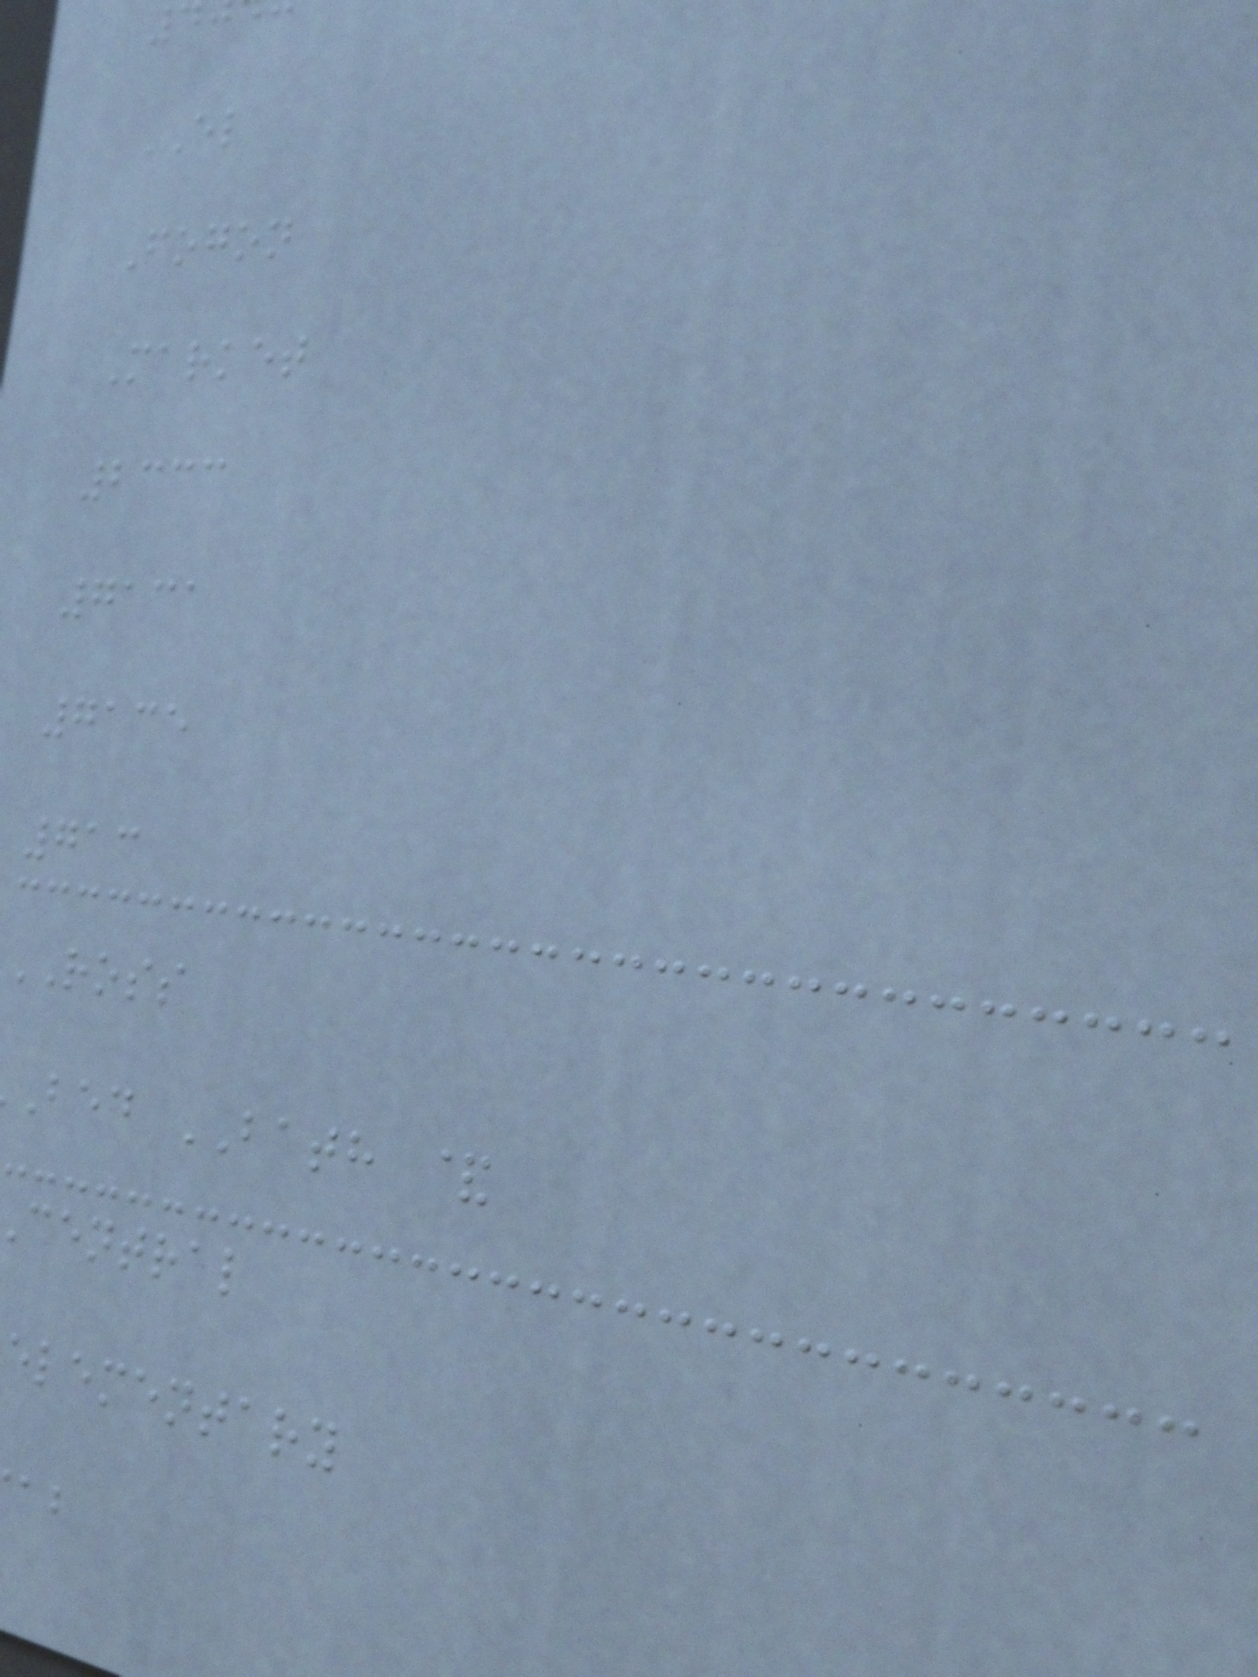EL
Fogon
Market
2333
7131
7135
713
ROSS
bed BATH &
central
elementary
